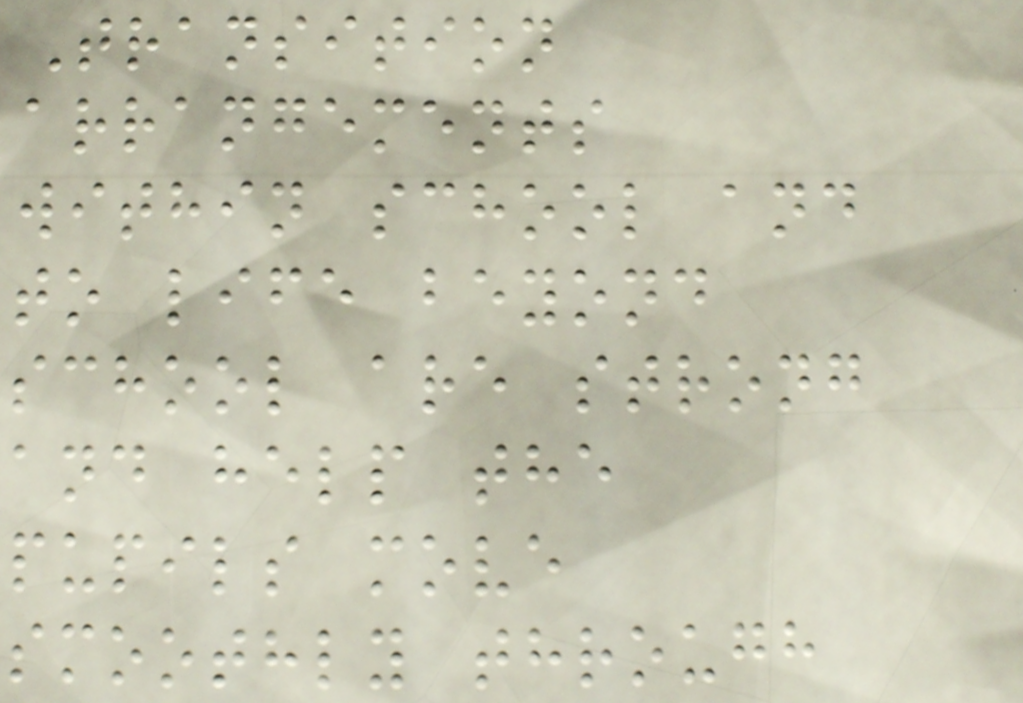Transition
arrangements
within school and
to life beyond
school are strong
and help the
pupils move
smoothly through
